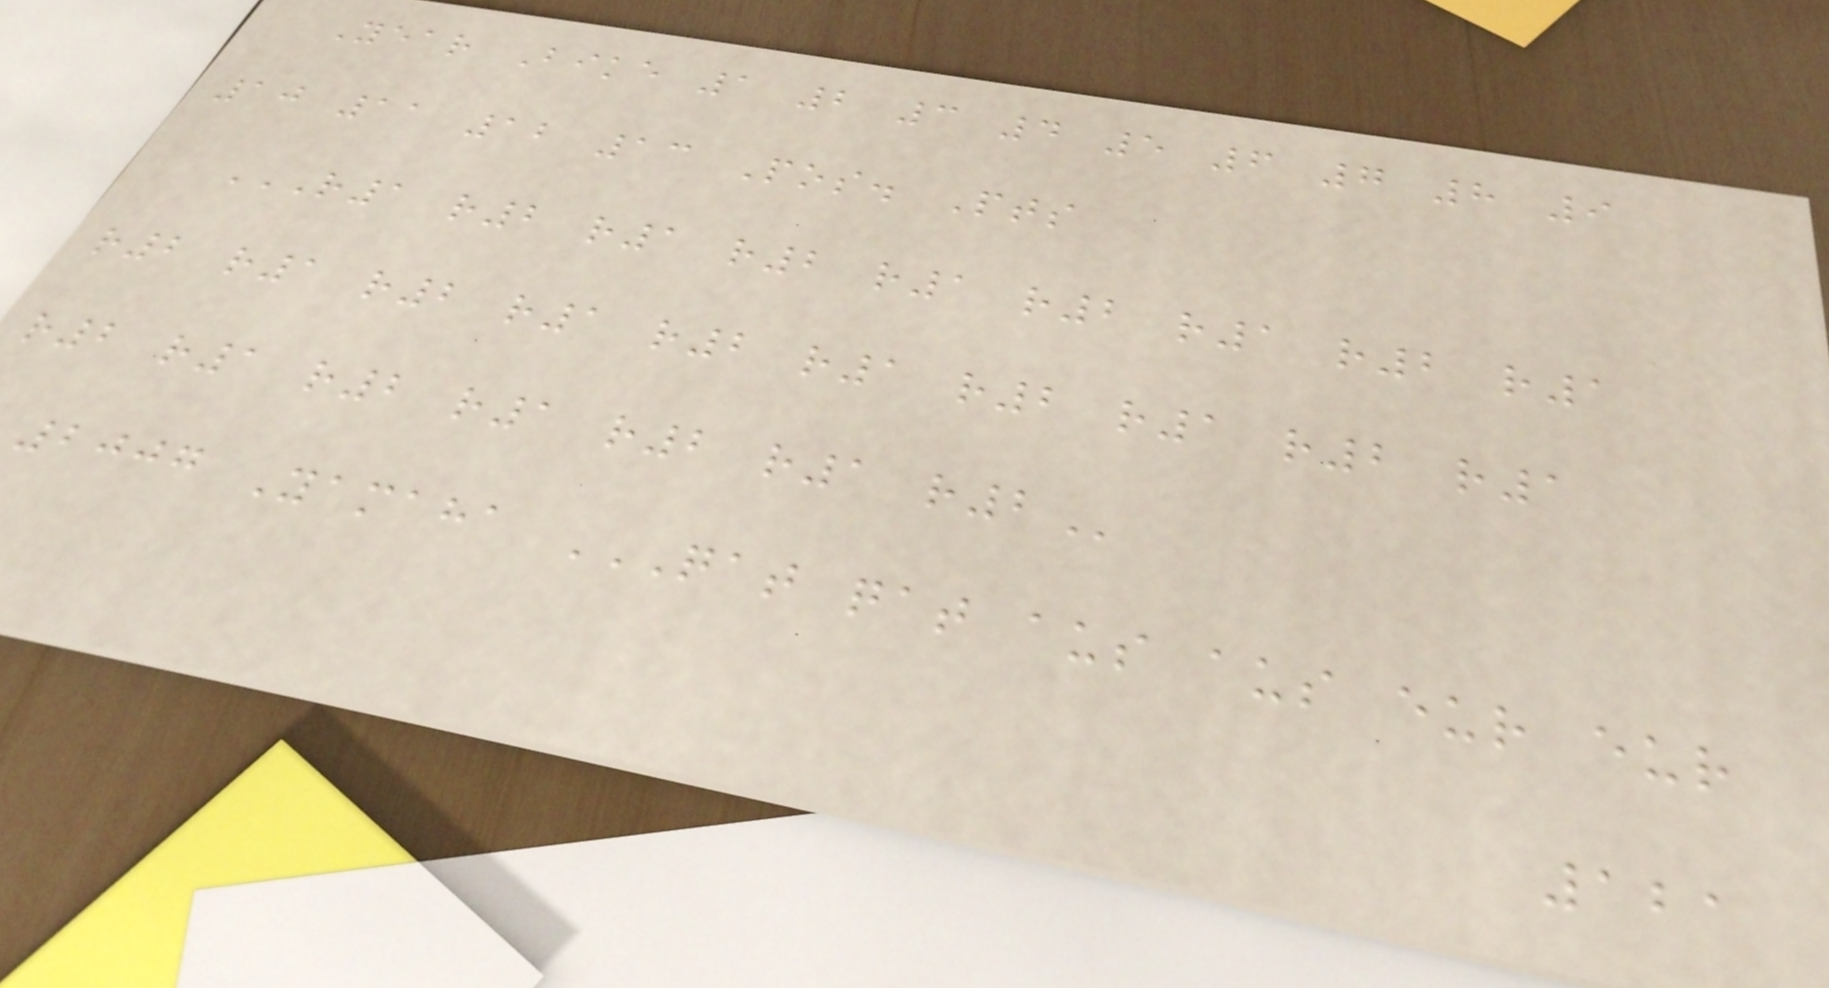Year Bike 1 2 3 4 5 6 7 8 9
10 11 12 13 Pos. Pts
R1 R2 R1 R2 R1 R2 R1 R2 R1
R2 R1 R2 R1 R2 R1 R2 R1 R2 R1
R2 R1 R2 R1 R2 R1 R2
2007 Yamaha QAT QAT AUS AUS EUR EUR
121
